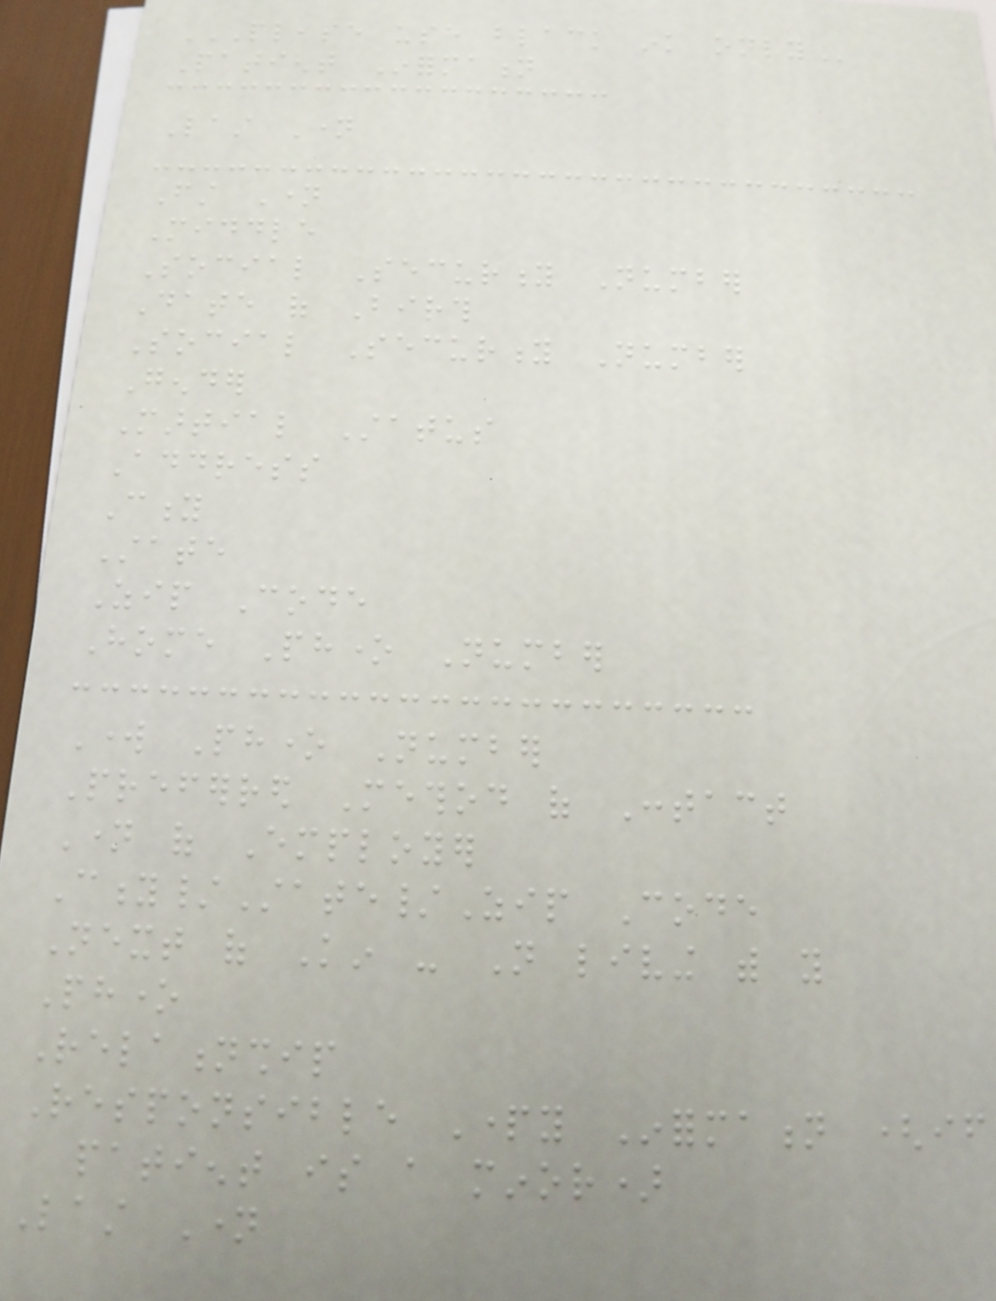PLEASE USE BLACK INK ONLY
Patient Information
Last Name
First Name
Middle
Social Security Number
Date of Birth
Social Security Number
Gender
Martial Status
Address
City
State
Zip Code
Home Phone Number
Work Phone Number
Preferred Method of Contact
Name of Employer
City/State/Zip Code
Next of Kin - Not living with you
Phone
Relationship
Responsible Party Information (if
patient is a minor)
Last Name
